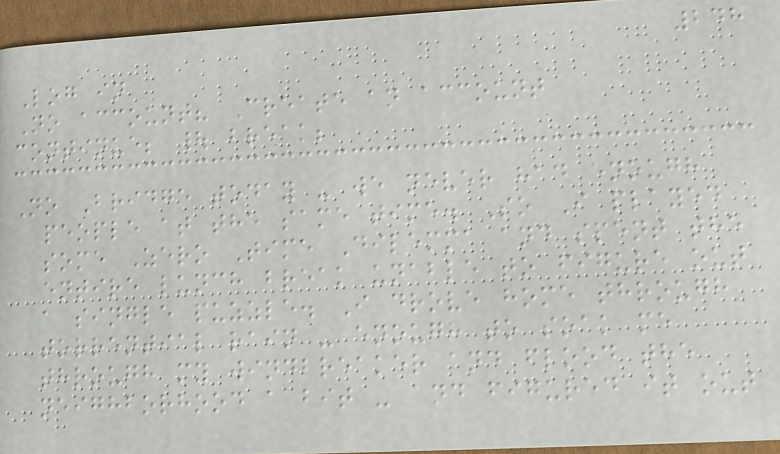248
Log in
No account? Create an account
continue; | break;
No Bridge today - we never had enough
people at the same time. So I played
some Zero Time Dilemma and spent the
entire lunch break unable to figure out
a single puzzle. I drove home through
torrential rain - enough to soak me
through my windbreaker and flood the
neighborhood a bit - and figured it out
